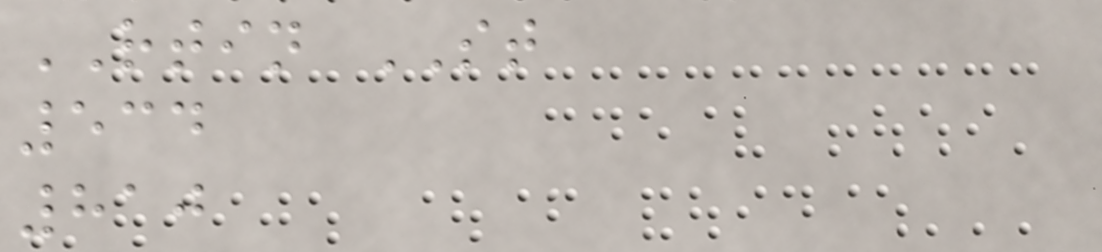RTIN ST
534
810
